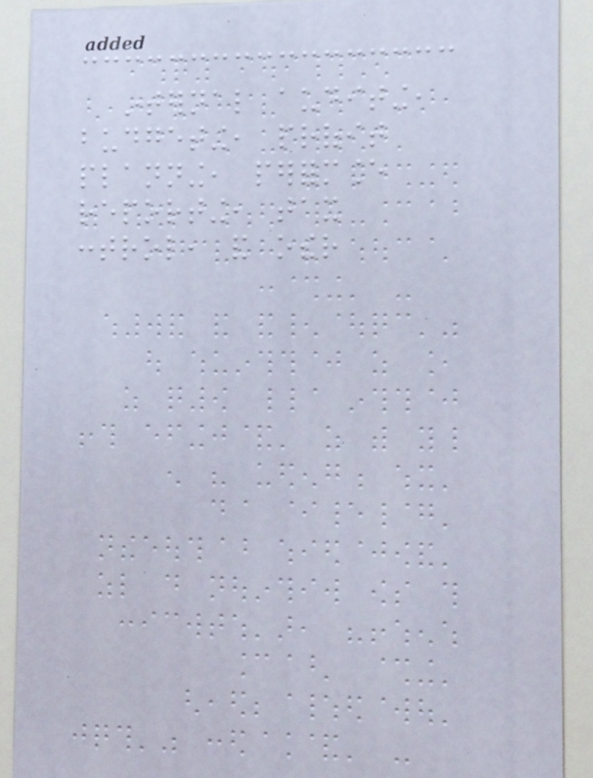internal auditing,
budgeting, profit
planning, performance
reporting, tax
control, and other
